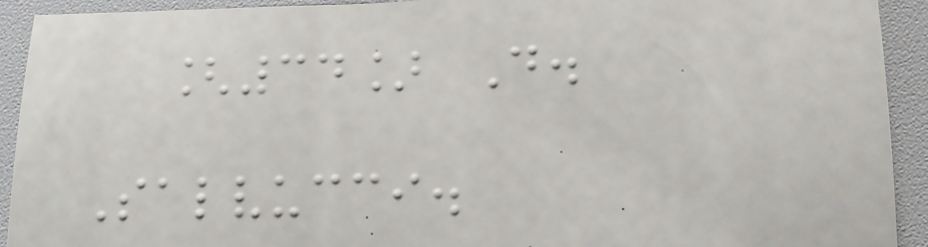[34] D.
Salvucci.
